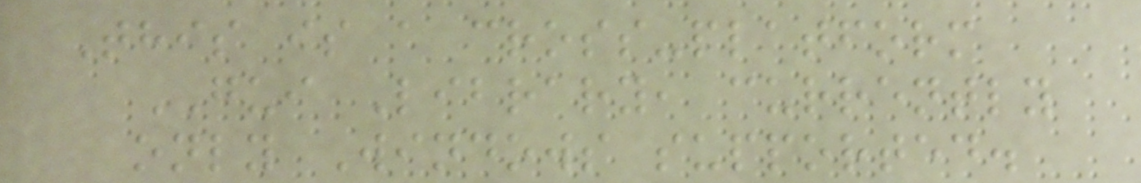This is a cross-platform
GUI Library, currently
only Windows supported.
